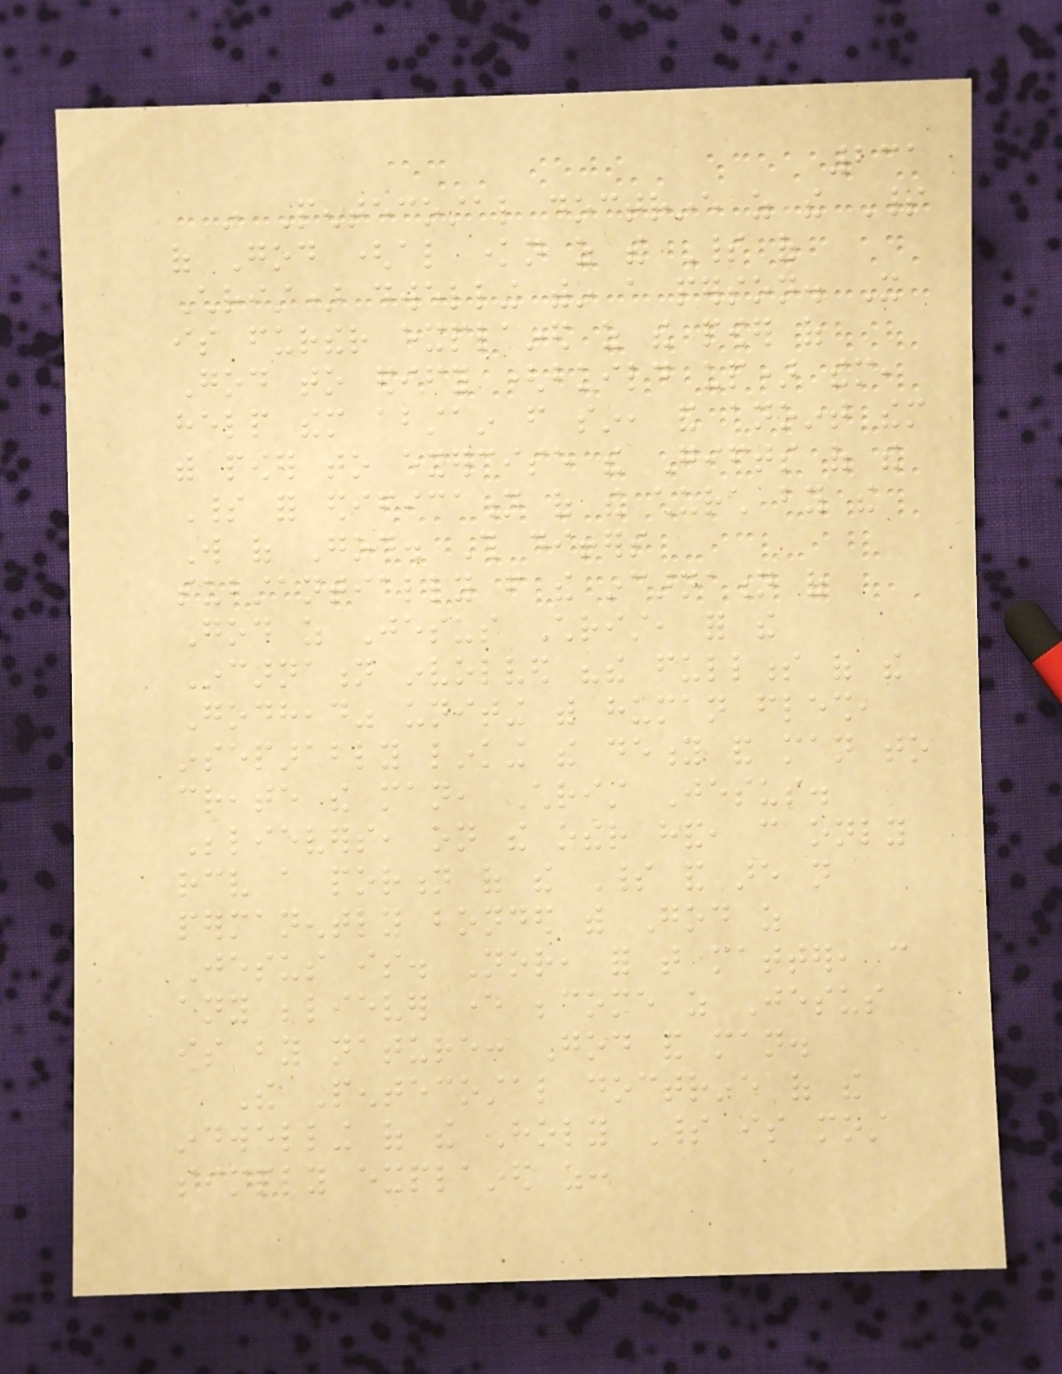231
in Pentecostal doctrine as the Spirit
of God (also known as the Spirit of
Christ) dwelling within a person. It
is further explained as the power of
God to edify (build up) them,
help them abstain from sin, and anoint them
with power to exercise the Gifts of the
Spirit for edification of the church by the
Will of God. This differs
substantially from the incarnation of
God as Jesus Christ, for the
Incarnation involved "the fullness of the
Godhead" uniting with human flesh,
inseparably linking the deity and man to
create the man, Christ Jesus.
Believers, on the other hand, can only
receive a portion of the Spirit and are not
permanently bonded with God as
Jesus is. Nor, for that matter, can
any believer ever become as Jesus
is by nature: God and man.
The Pentecostal doctrine of the
indwelling of the Holy Spirit is most
simply explained as:
